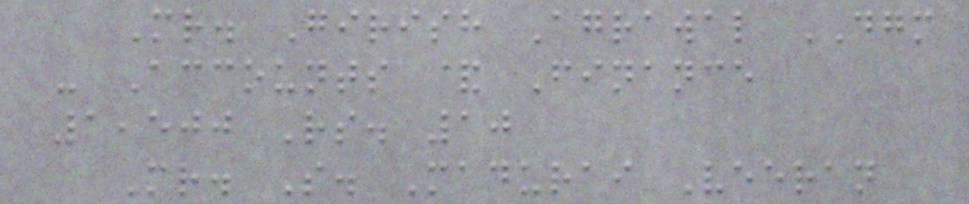Mr. Girish Agrawal DGM
- Accounts & Finance
1,500 Rs. 10
Mr. S. Madurai Veeran
